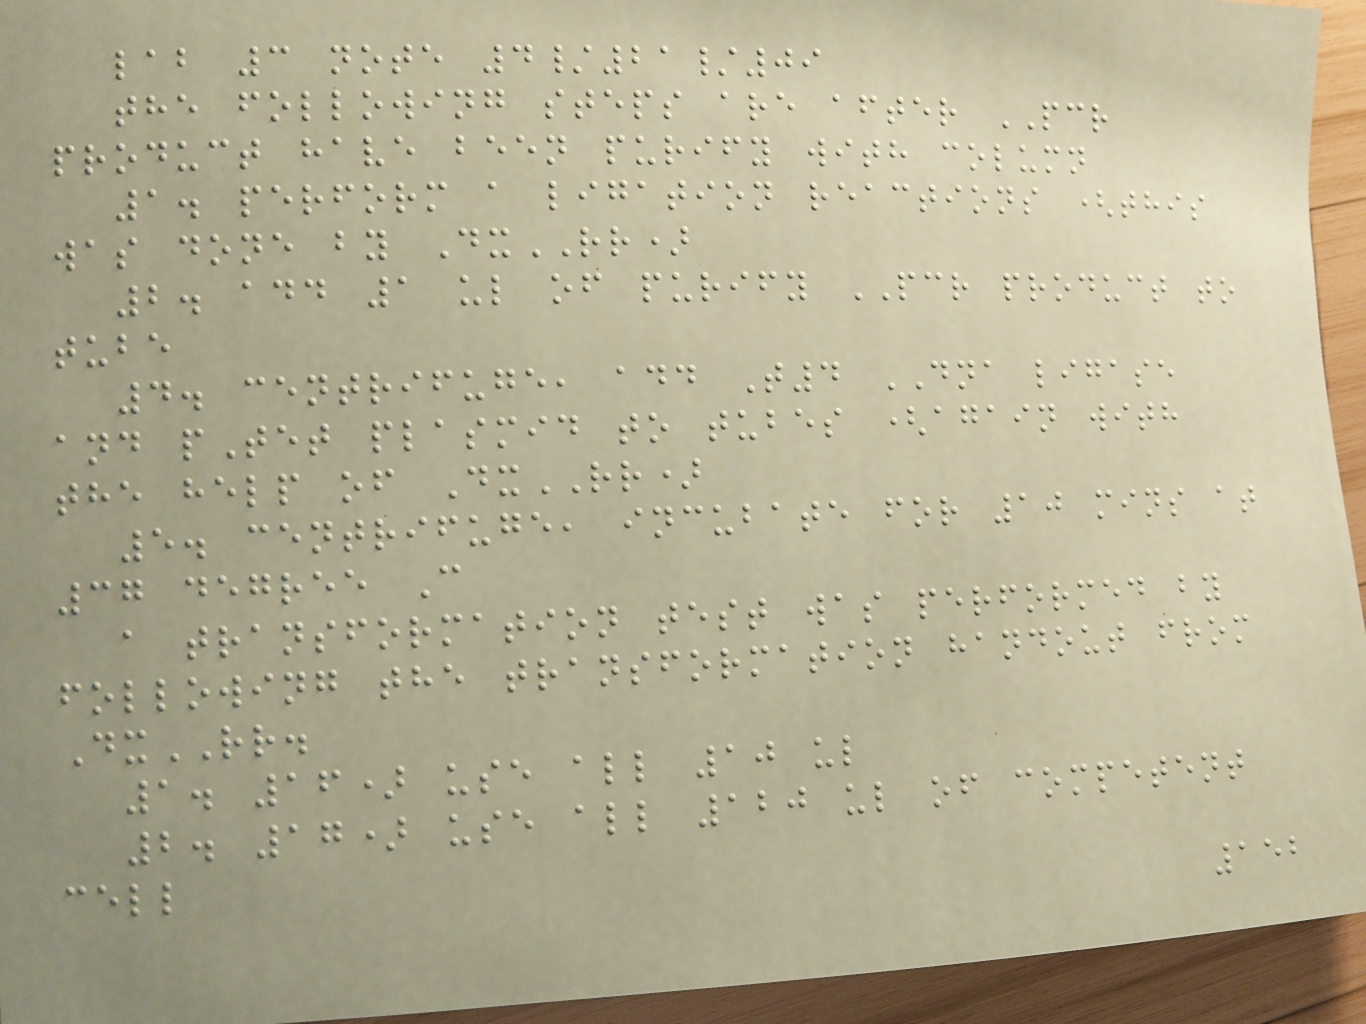lab 3 note 4/21/09
the following steps are after PCR
product have been purify with column
1. perform a ligation reactions (this
was done by DxRR)
2. add 1 ul of purify PCR product to
tube
4. centrifuge, add T4 DNA ligase
and pTet plasmid to tubes (again with
the help of DxRR)
5. centrifuge, incubate for 10 mins at
37 degree C
a transformation test was performed by
following the transformation handout from
DxRR.
1. 16) use all 10 ul
2. 17) use all 120 ul of competent
cell
152
